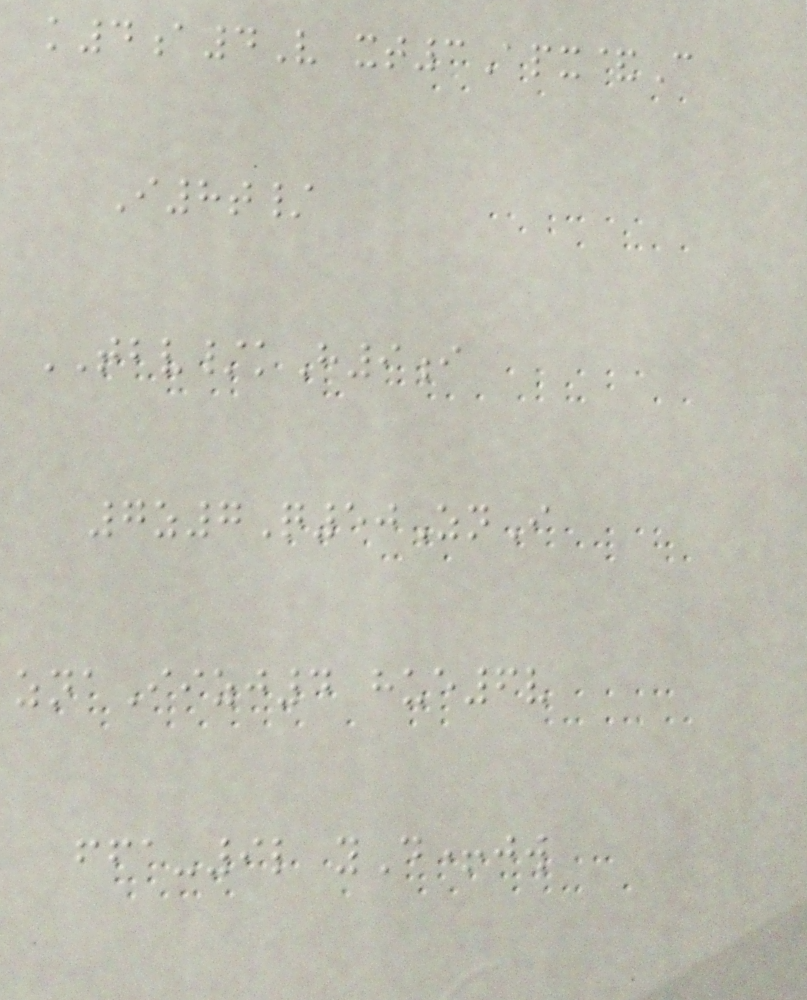k4a4V xt3Apx&C
I8t/
TBV/kH9i
7z7Q50ZnI
znaIizj4 hue6v
ffa-9l yD+jw
